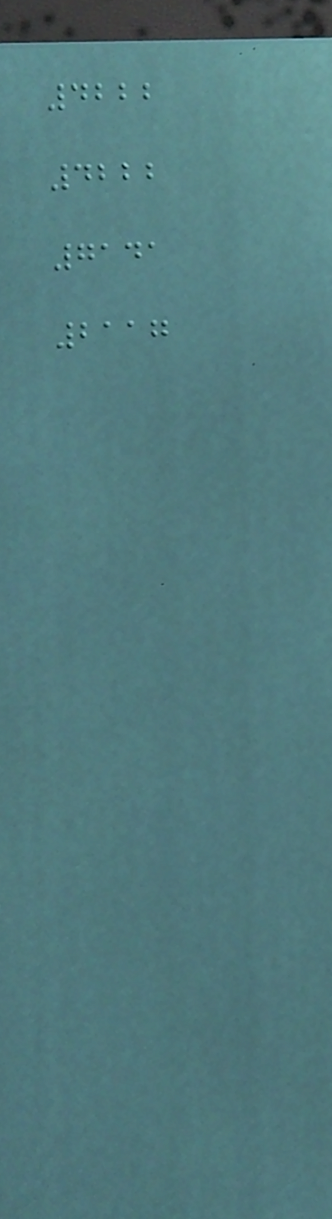4222
4222
7141
2117
